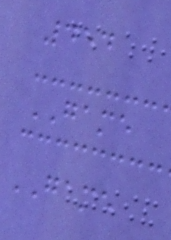454
GAME
GAME
